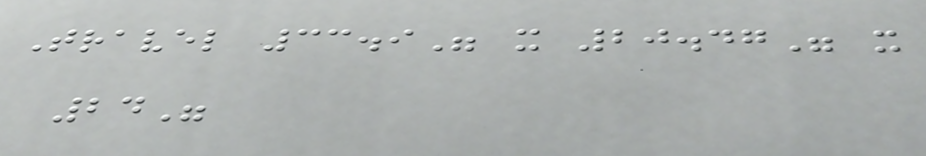Travel 33.9" x 20.47" x
24"
